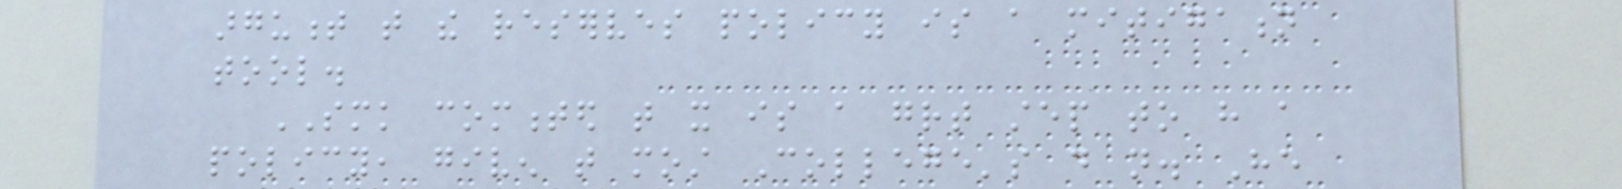argument that the reserves policy is a mitigation
tool.
SMK commented that it is a great step to have a
policy, given that most College's do not. He
